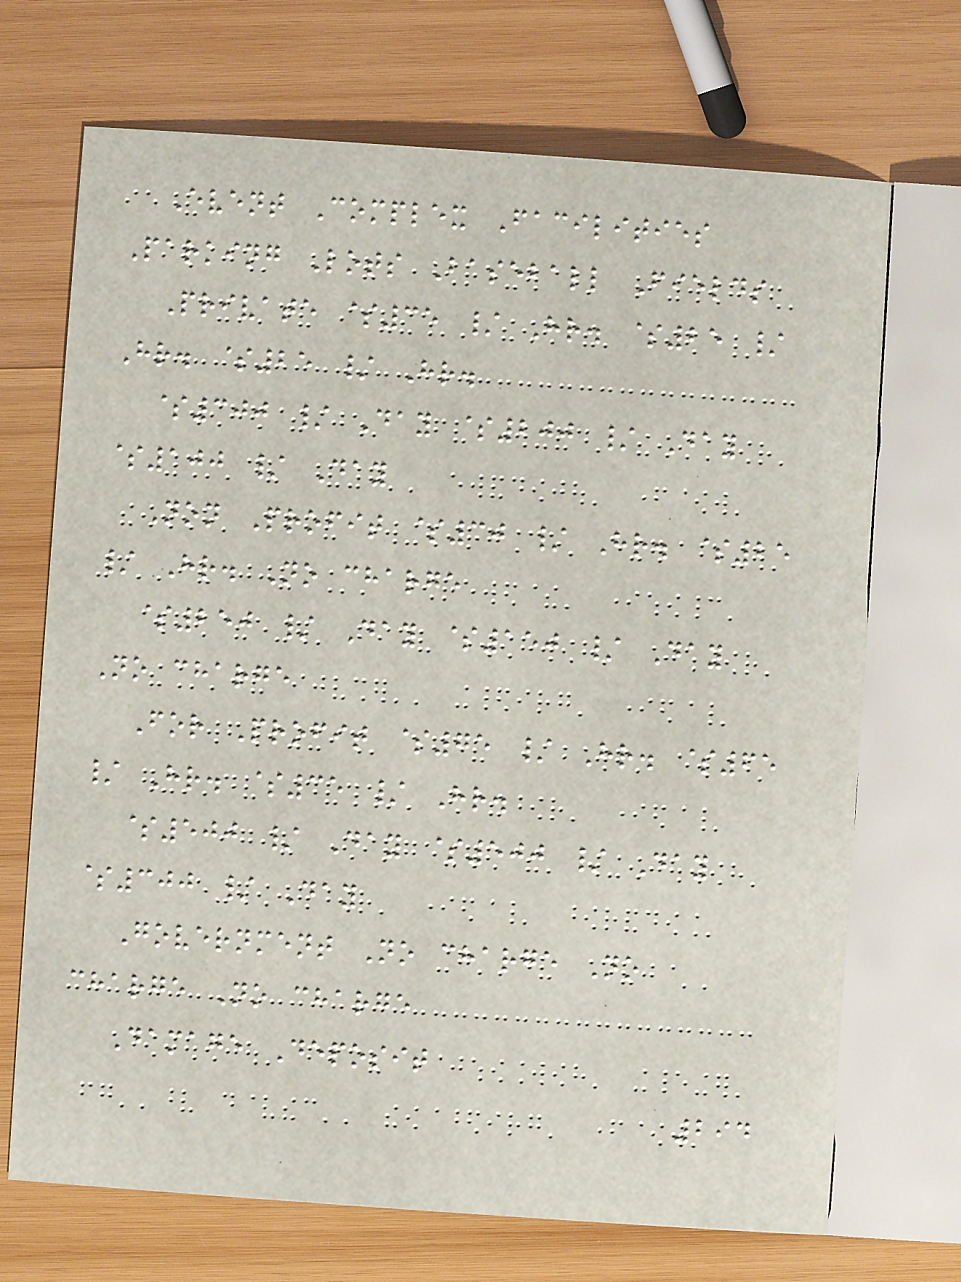Event Complex Facilities
Parking Lots Baseball Fields
Private $35 / Hr. $25 /
Hr. $25 / Hr.
$300 / Day $200 / Day
$100 / Day
Non Profit $30 / Hr. $25
/ Hr. No charge
$250 / Day $150 / Day
No charge
For Profit $75 / Hr. $65
/ Hr. $35 / Hr.
$500 / Day $500 / Day
$300 / Day
Government No charge No
charge No charge
Damage Deposit
294
